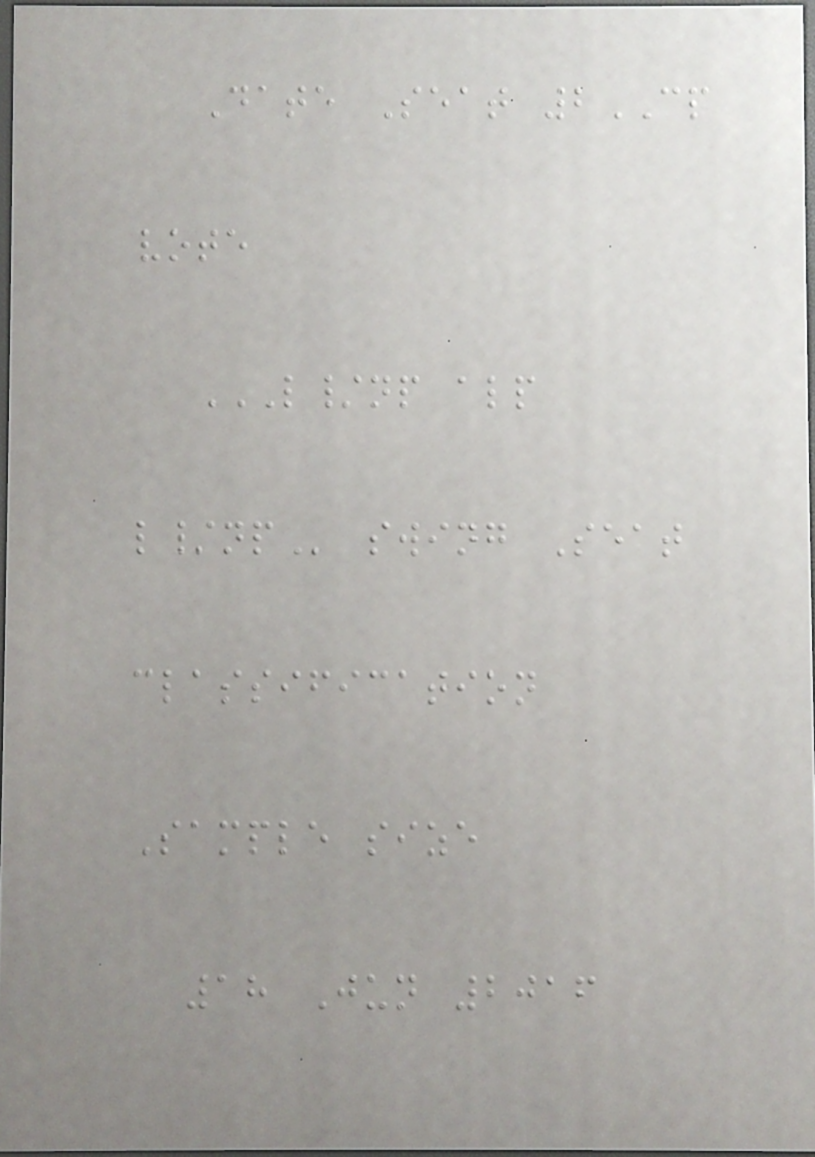Date Seat 2CP
vote
L/NP ALP
L/NP swing Seat
classification
Sample size
18 Jun 2016
